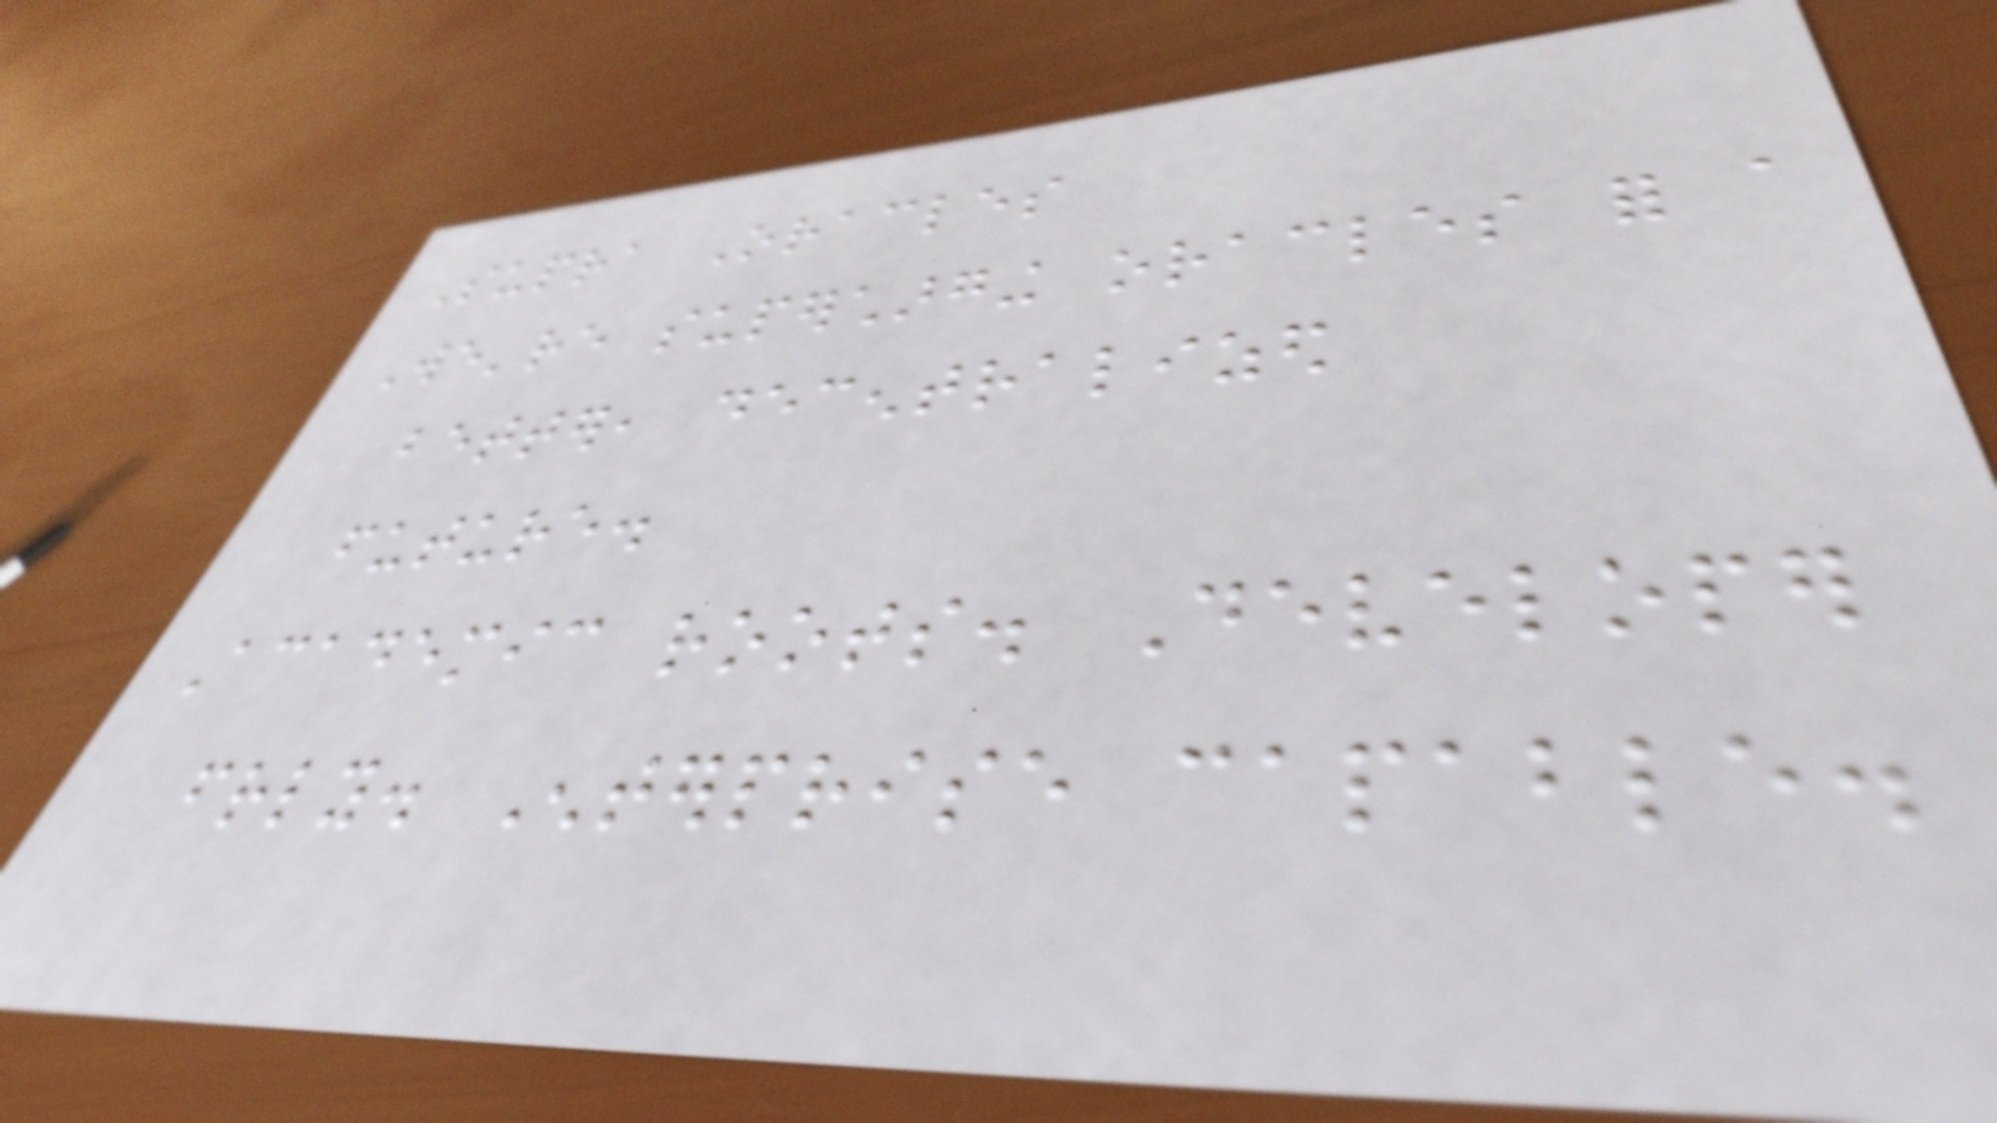Supra Oracles
We're supercharging oracles for a
better, decentralized
future.
Academic roots. Developer
friendly. Enterprise capable.
